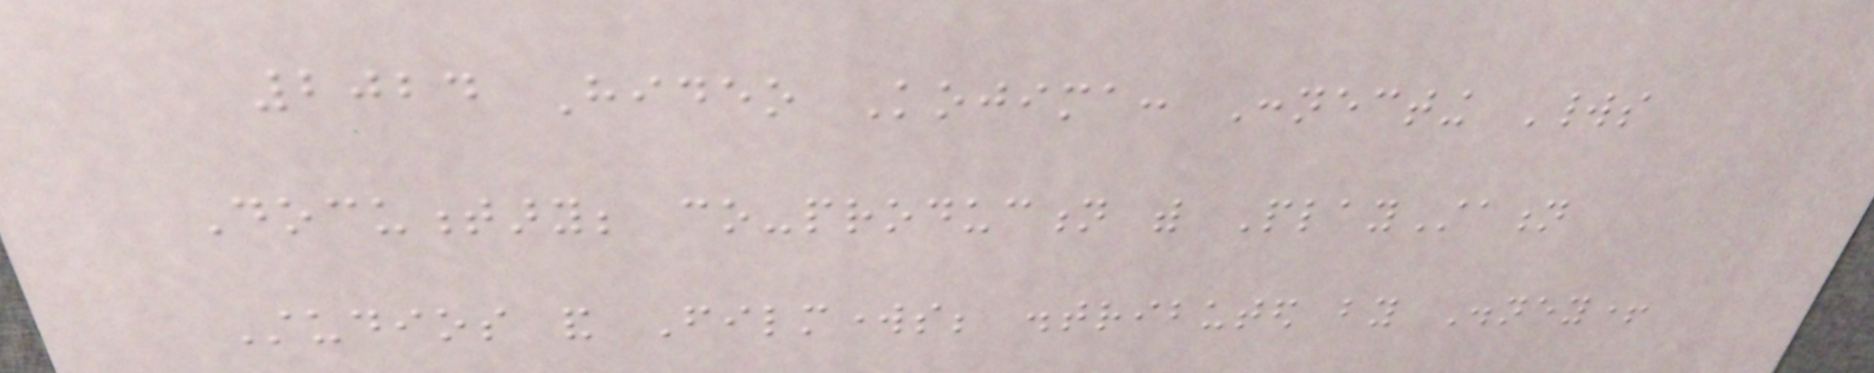2024 Hideo Kojima: Connecting Worlds
Documentary; co-production with PlayStation
Studios and Filmworks; distributed by Disney+
